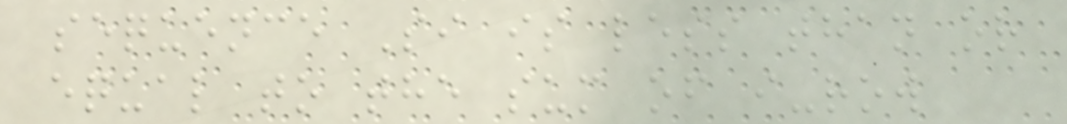sequence Si is less than or
equal to the sum of i-row
